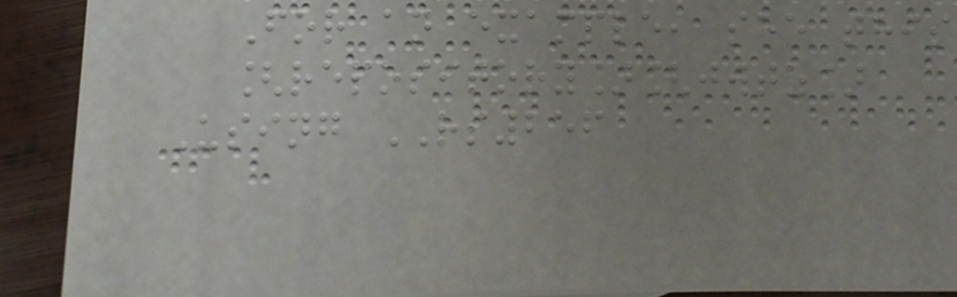For an example, see this
[repository][jwtz]
Using RS256
